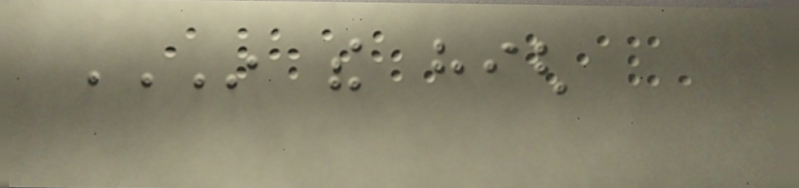IN THE HIGH
